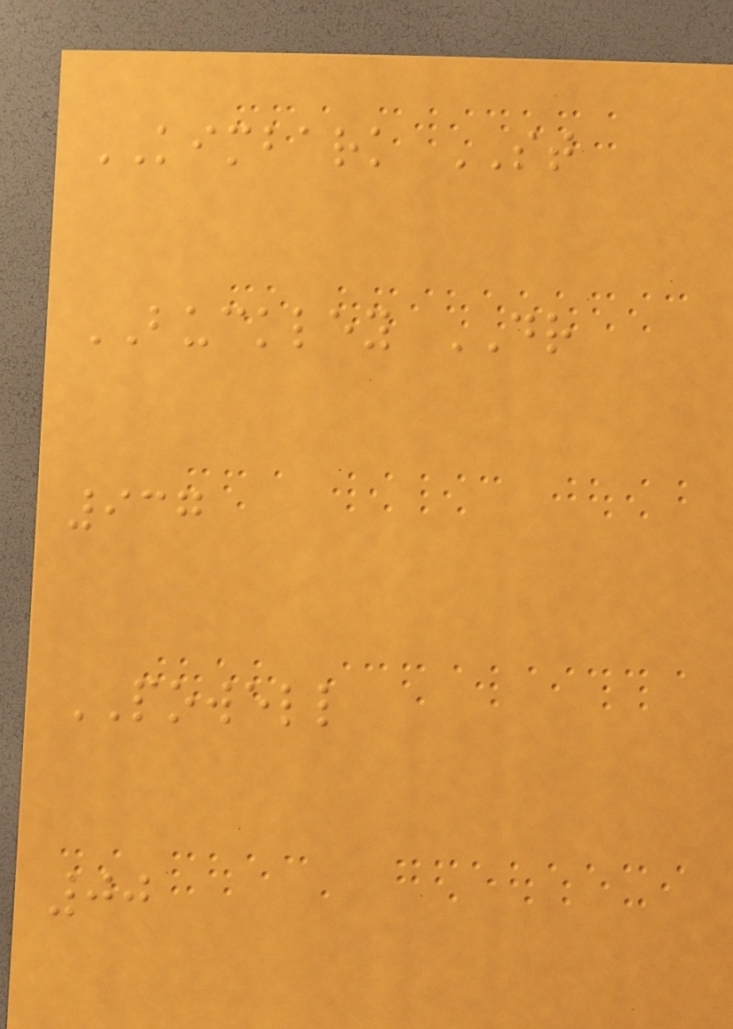KIMBARK ST
BUCKLEY DR
937
POWELL
00
